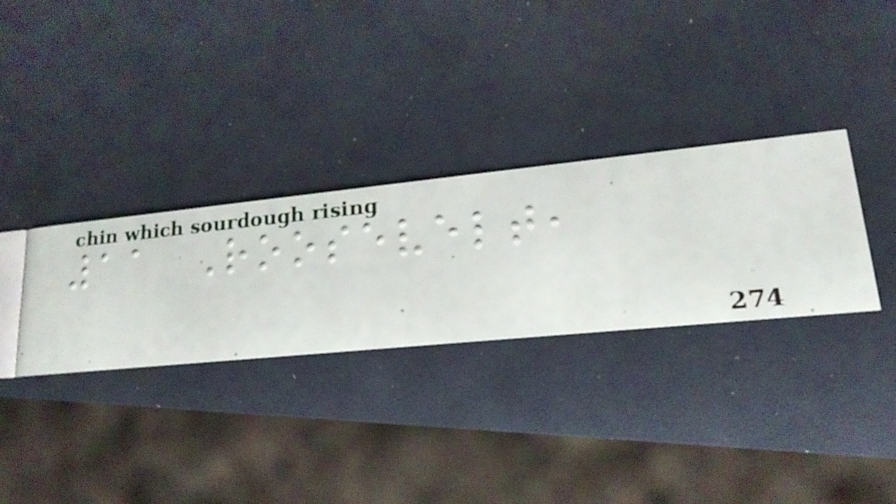11 Roosevelt,
